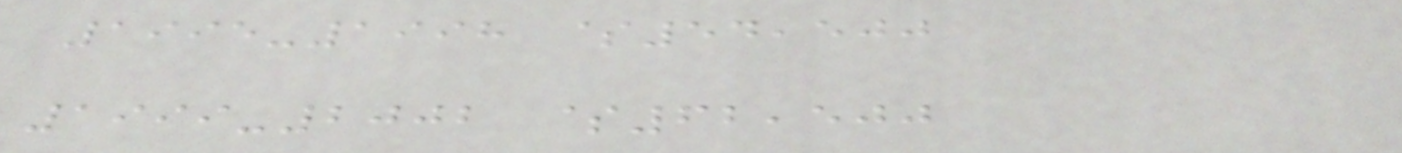1995-1998 $54,500
1999-2002 $62,500
